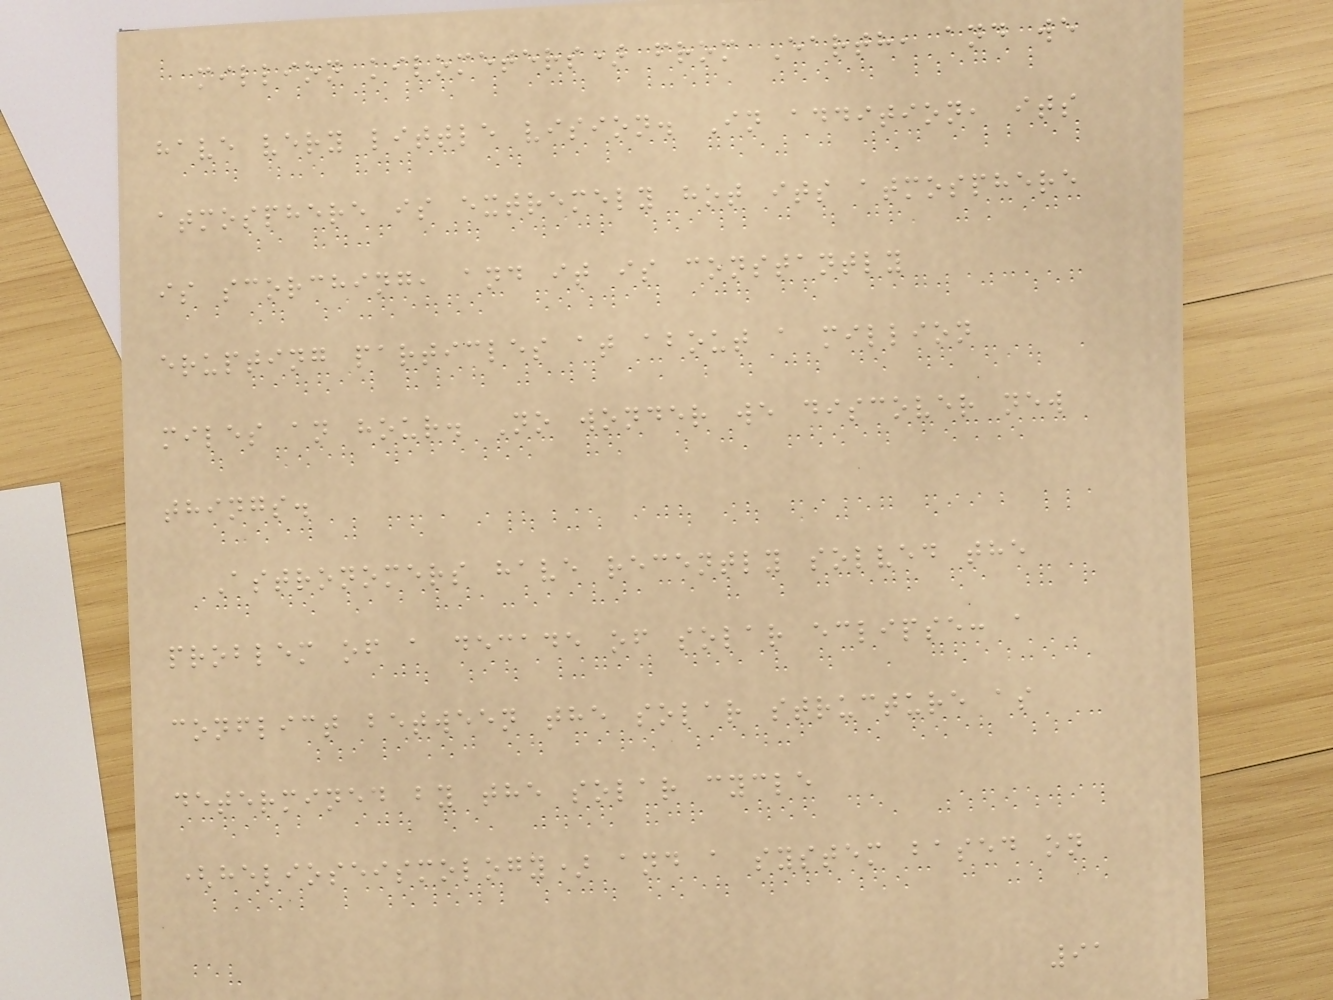million kilometers) from Earth, and we
have very little vision. In addition, its
atmosphere is extremely hot its atmosphere
is scorching, and it is constantly
erupting particles at about a million
miles an hour. No wonder we discover new
things.
Astronomers have recently solved the
problem of a decade of solar eclipse: a
conflict between the solar structure as
determined by the solar cycle
(helioseismology) and a system based on
91
